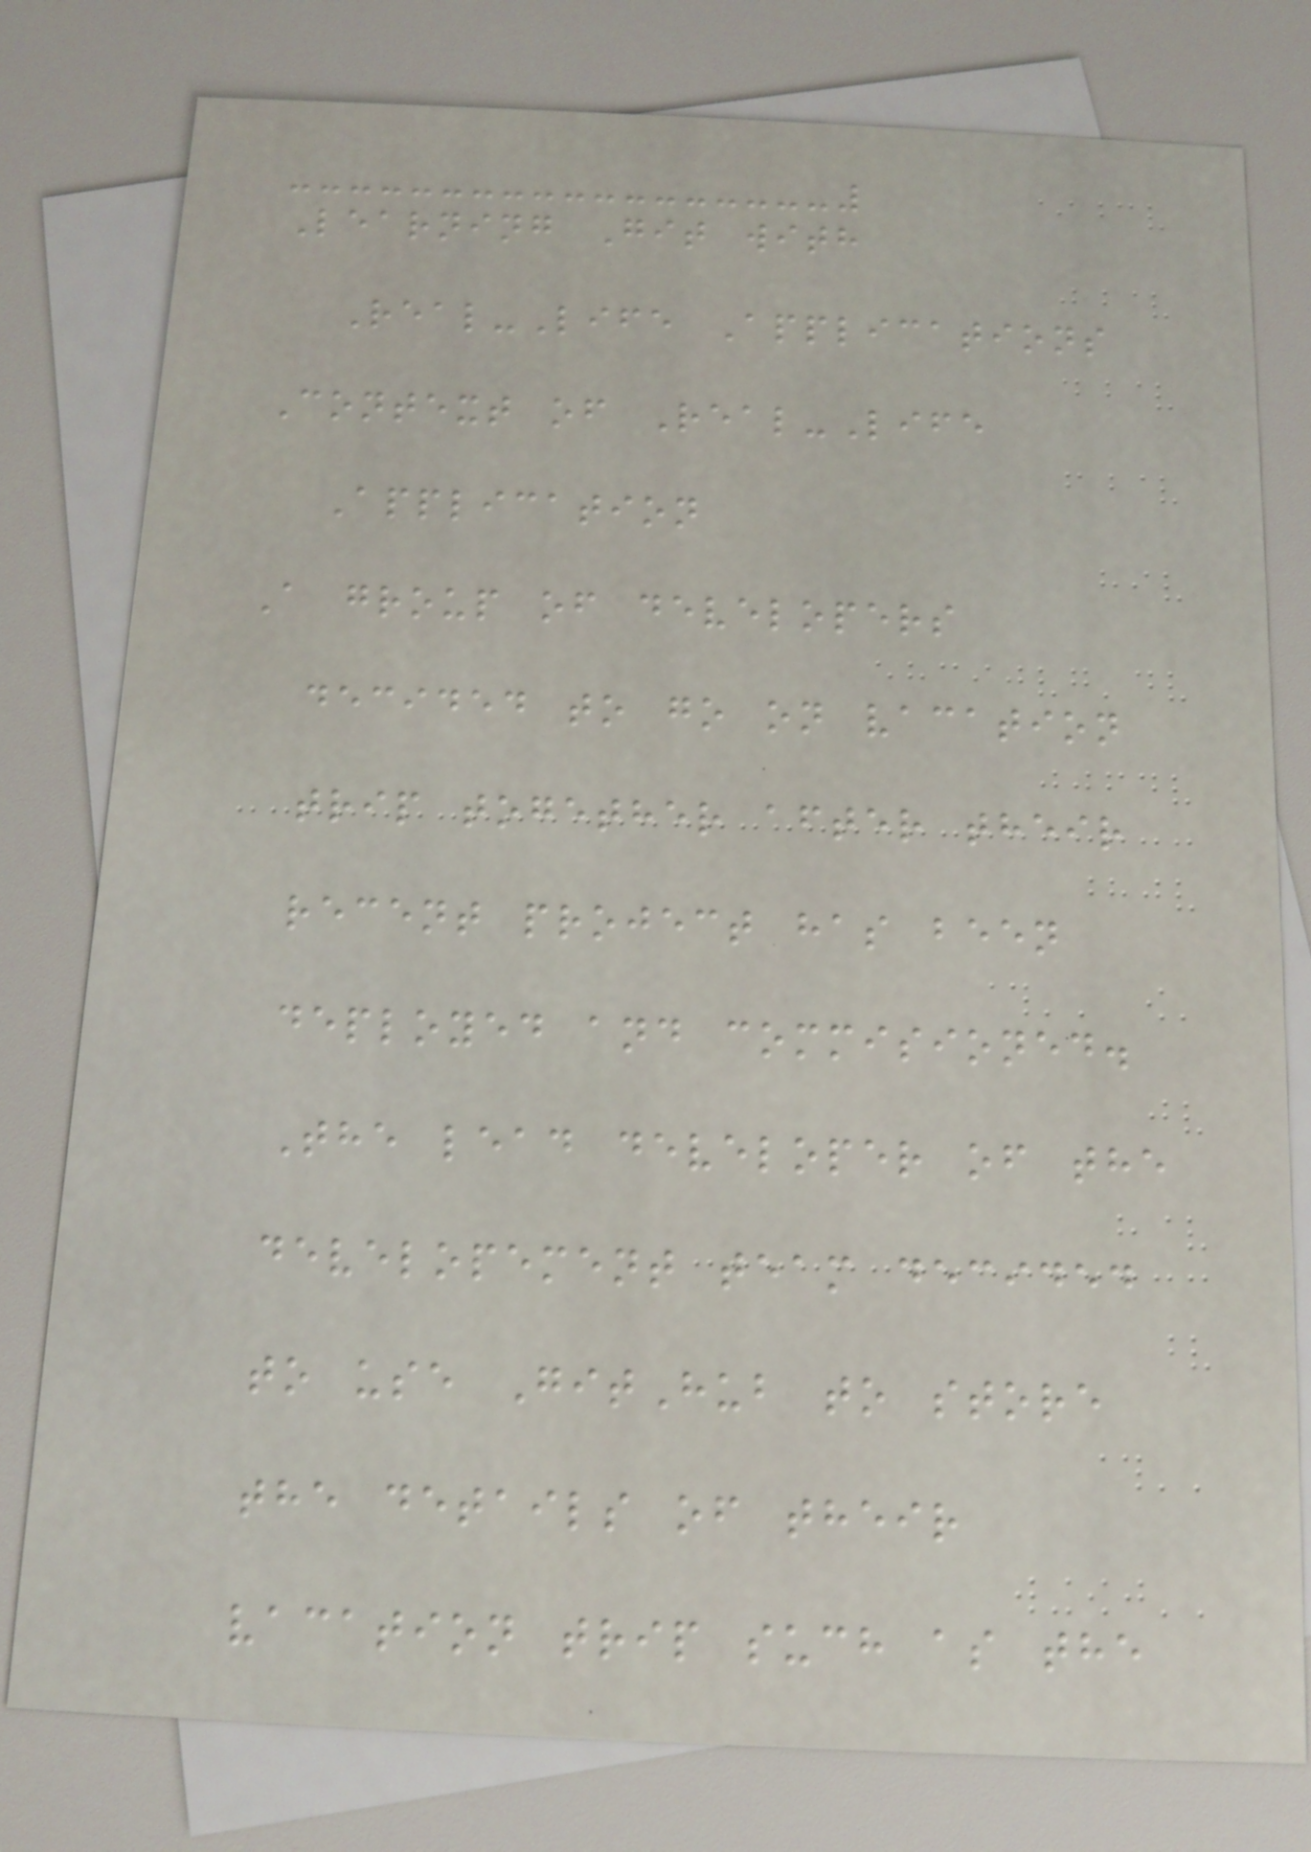Learning Git with
Real-Life Applications
Context of Real-Life
Application
A group of developers
decided to go on vacation
trip together after their
recent project has been
deployed and commisioned.
The lead developer of the
developement team decided
to use GitHub to store
the details of their
vacation trip such as the
